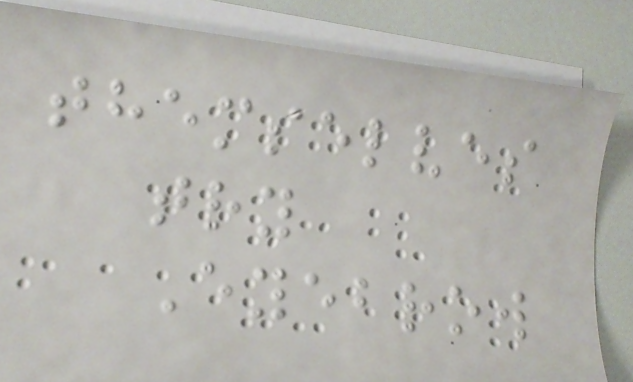themselves
try
Eyebrow
